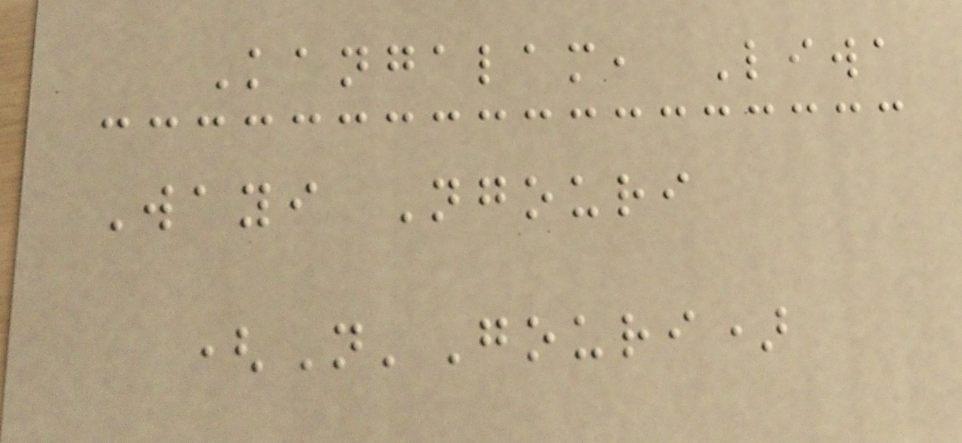Kangalam, Liwa
Wayi Ngouri
(N'Gouri)
